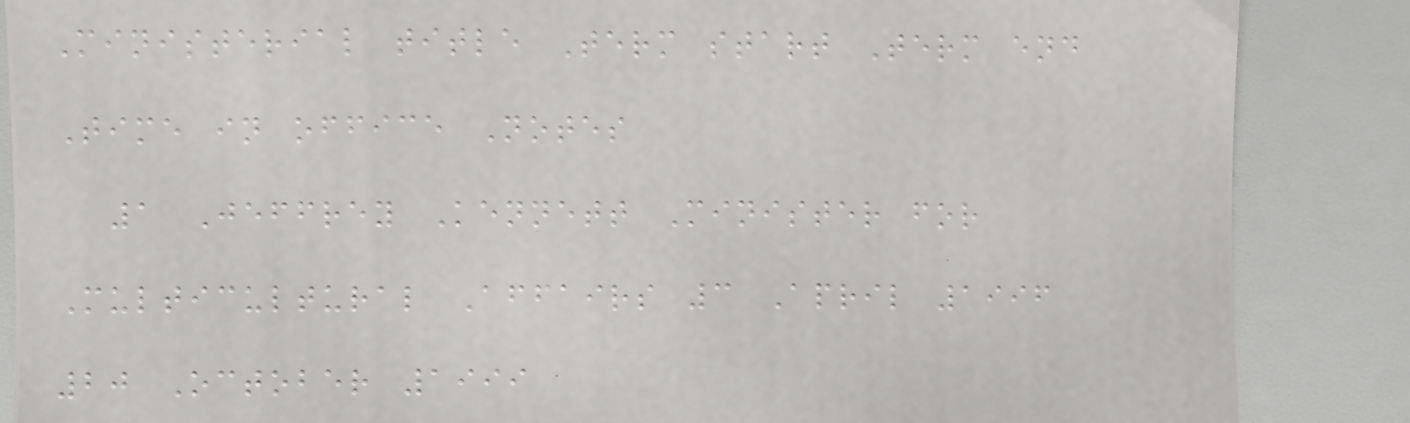Ministerial title Term start Term end
Time in office Notes
1 Jeffrey Kennett Minister for
Multicultural Affairs 3 April 1996
20 October 1999
